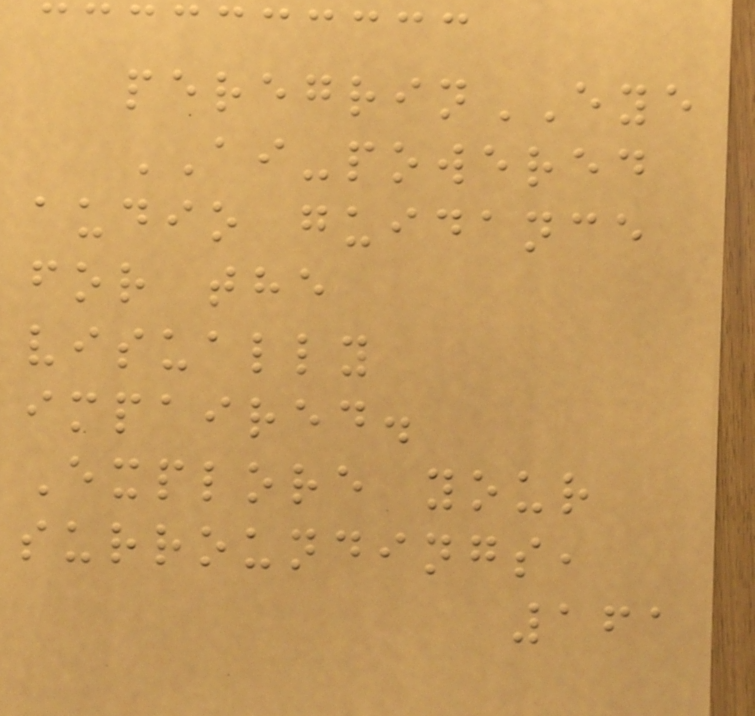peregrinEYE
AI-powered
audio guidance
for the
visually
impaired.
Explore your
surroundings,
161
